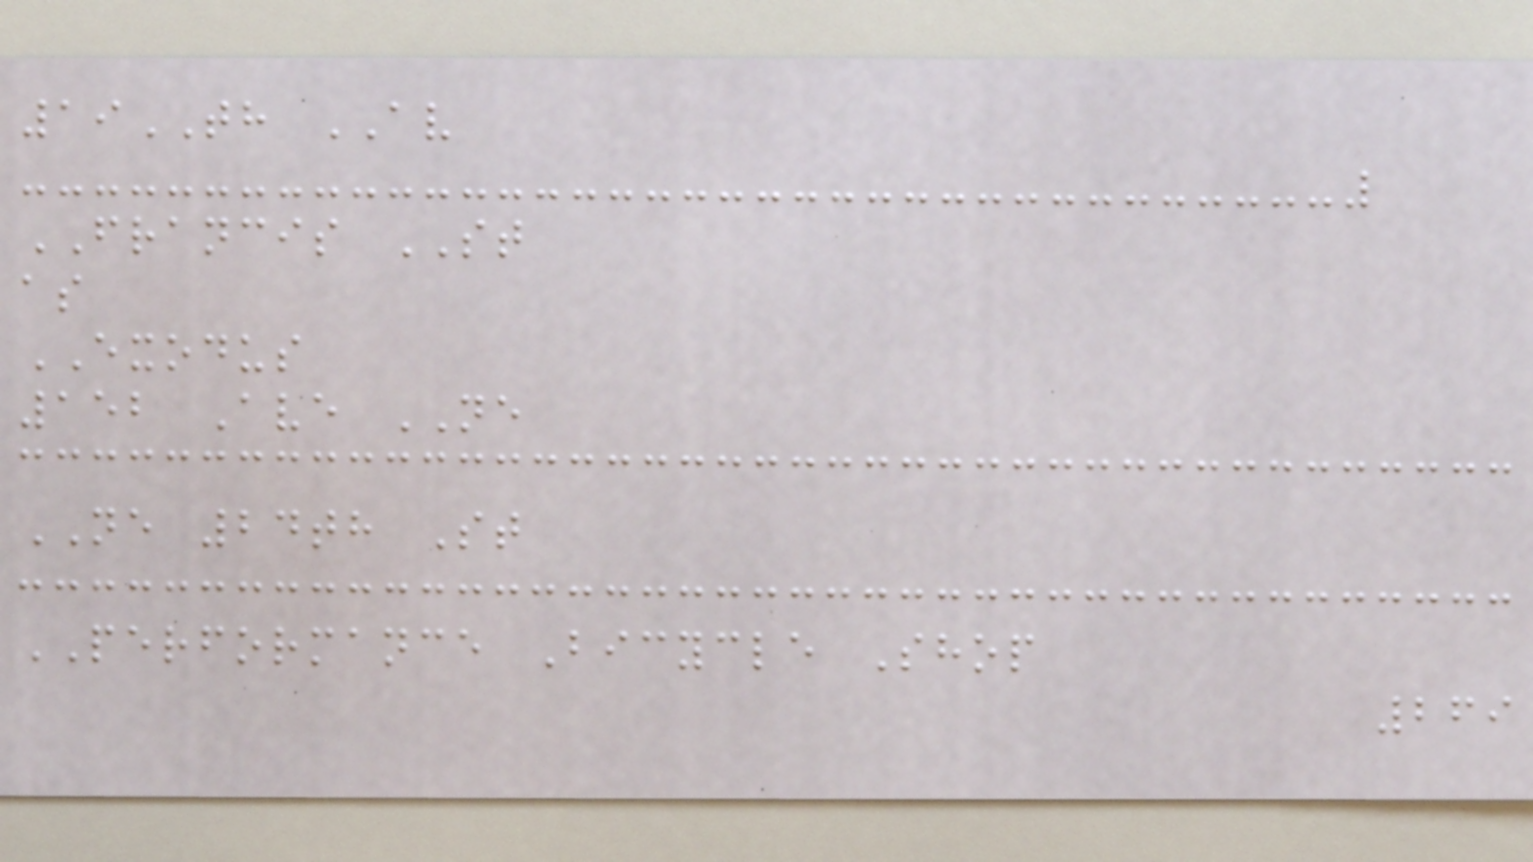19TH AV
FRANCIS ST
as
EXODUS
152 Ave NE
NE 24th St
PERFORMANCE Bicycle Shop
269
